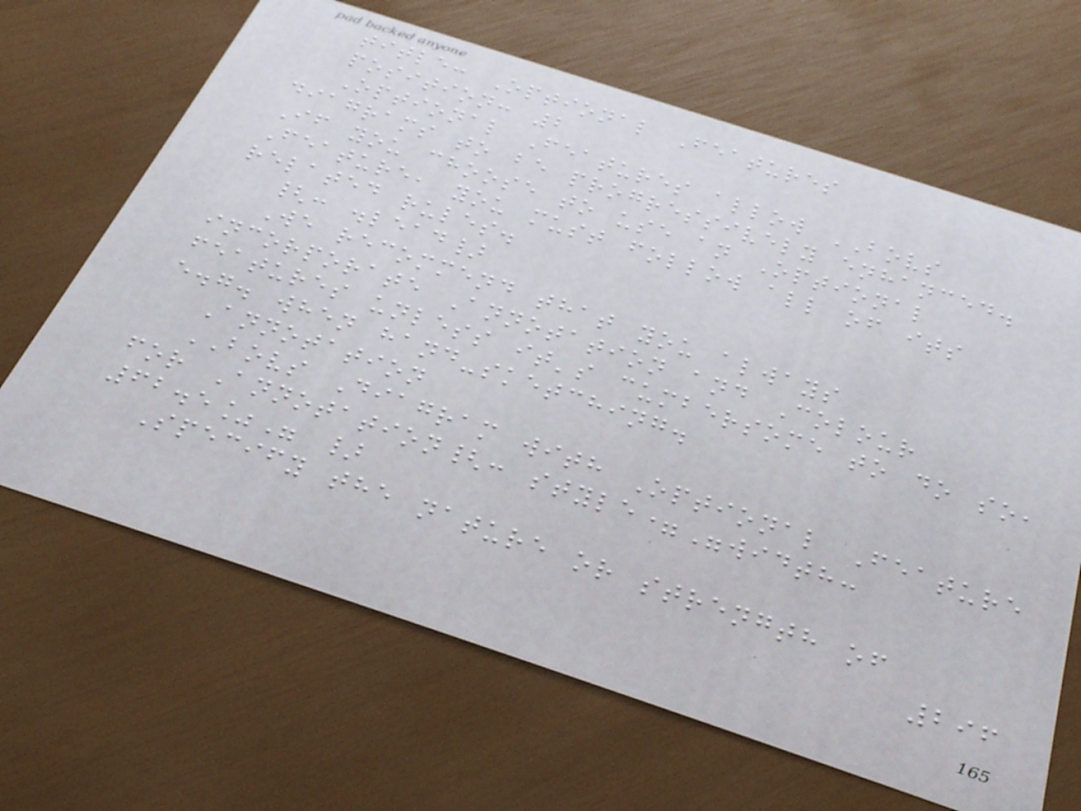title: Optional Features
position: 2
Optional Features allow BOVS
diagrams to be progressively enhanced.
If you choose to use an Optional
Feature, you must follow all of its
related rules.
{: .lead}
We recommend that you always
incorporate Annotation and Colour
features unless it's cumbersome to do so,
e.g. when hand-sketching.
Annotation
BOVS Diagram with Optional Feature
for Annotation{: style="width:
62.5%" }
Specify the nature or strength of
296
